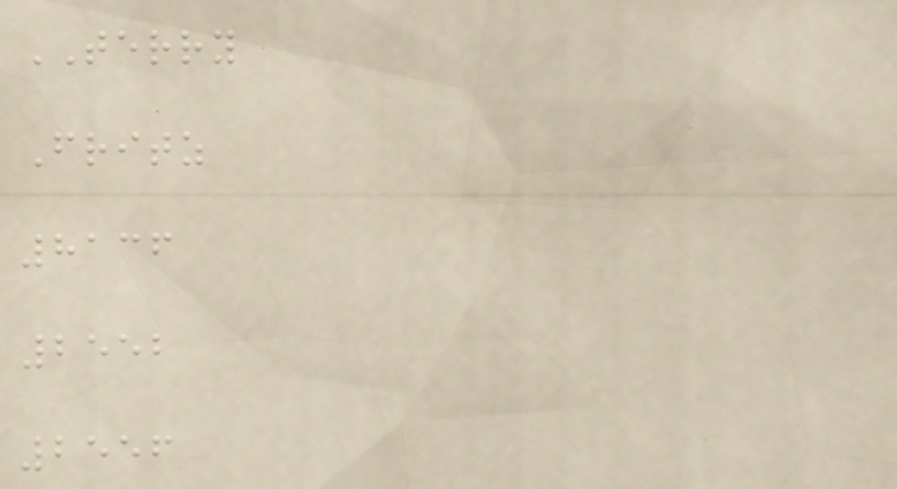TERRY
Fritz
8136
2552
2556
